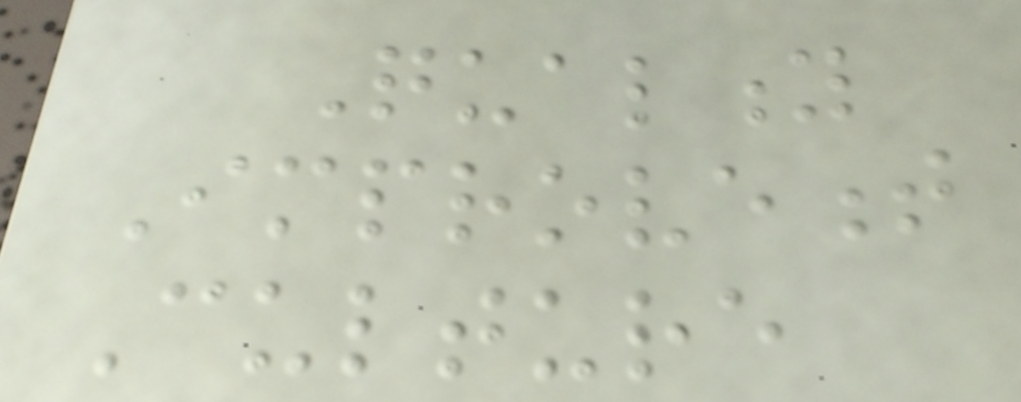Quality
Improvement
Culture
